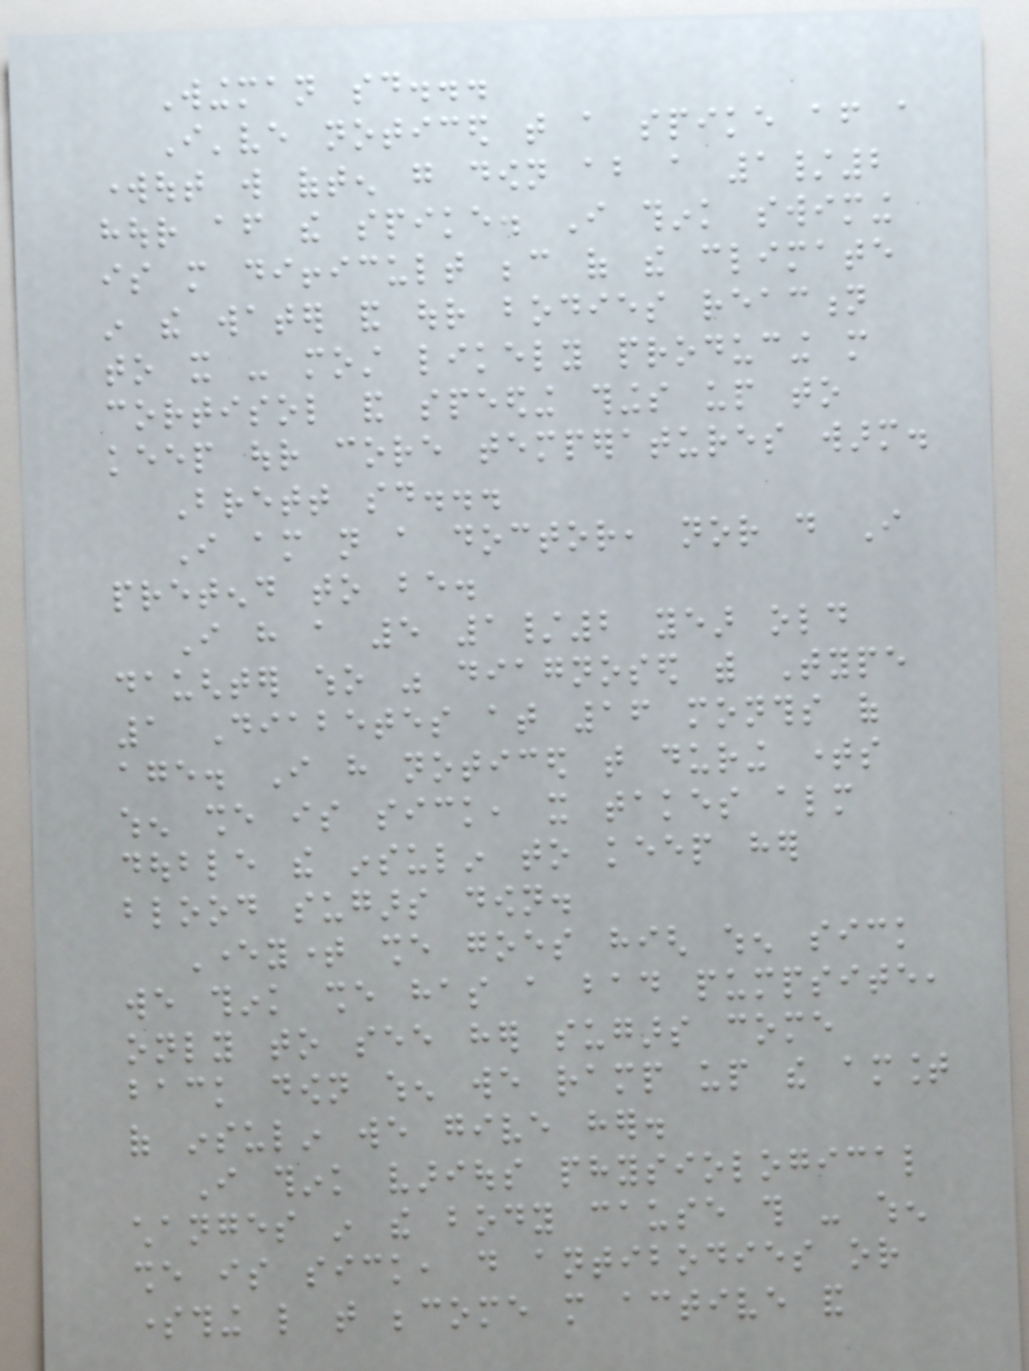Wingman said...
I've noticed that a spike after a
workout will often go down about a 1/2
hour after the spike. I think swiming
is more difficult because of the climate
in the water and our bodies reaction
to it - most likely producing more
cortisol and speeding things up to
keep our core temperatures warm.
Brett said...
I am not a doctor, nor do I
pretend to be.
I have a 5 1/2 year old
daughter who was diagnosed with Type
1 Diabetes at 16 months of
age. I have noticed that during times
when she is sick, it takes almost
double the insulin to keep her
blood sugars down.
Everytime she goes high when sick
we think she has a bad pumpsite,
only to see her sugars come
back down when we ramp up the amount
of insulin we give her.
I think various physiological
changes in the body cause this - when
she is sick, do antibodies or
something like that become more active and
